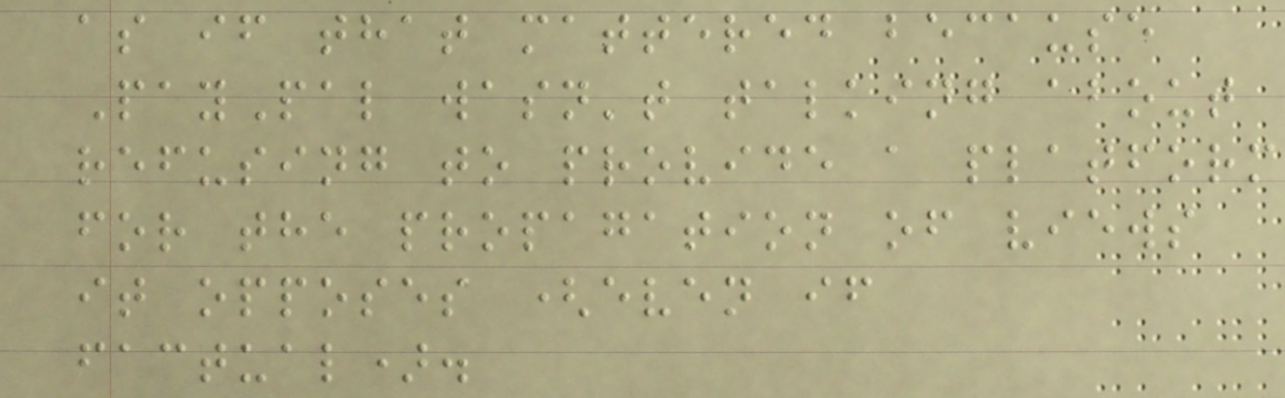as if that mattered because
PayPal wasn't talking about
refusing to provide a platform
for the propagation of views
it opposes (even if
factual).
